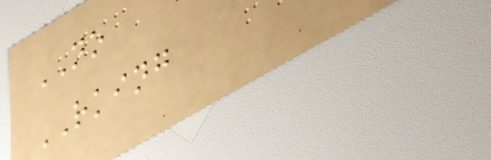NO
RKING
